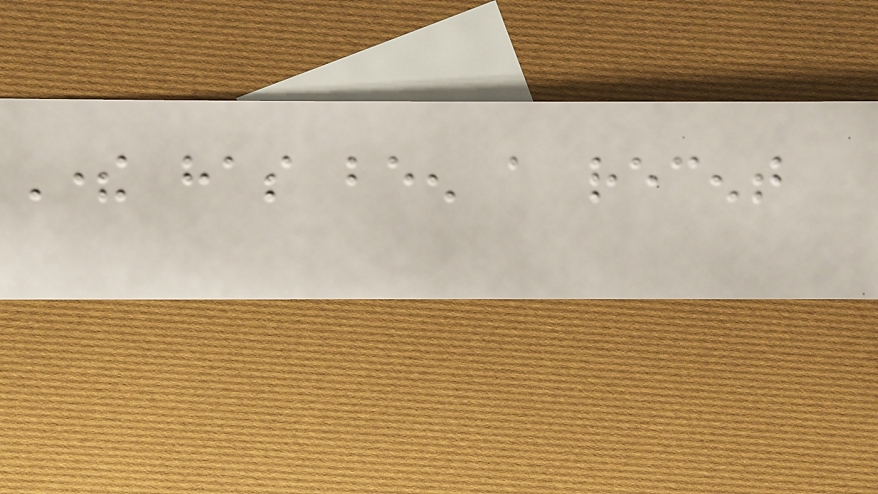There has been a recent
